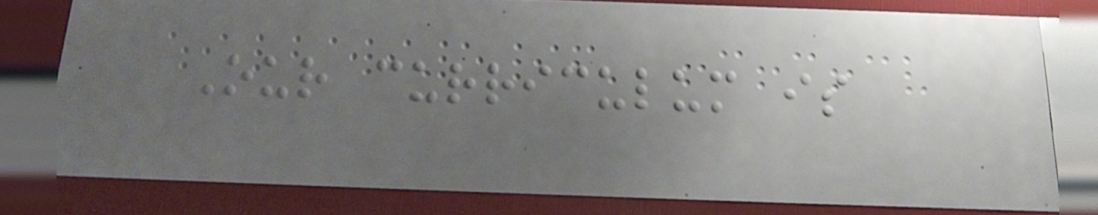Our curriculum is
